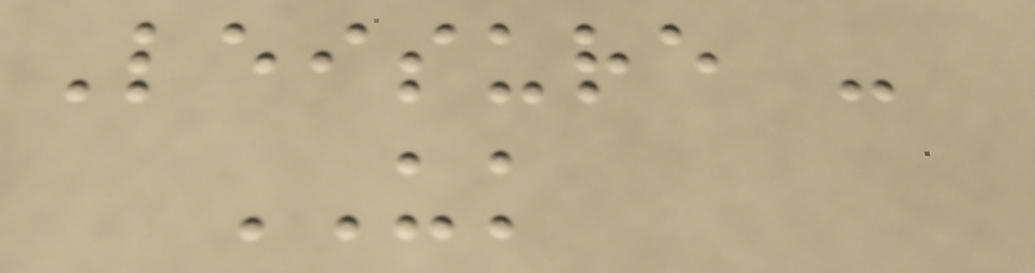Leisure -
UK
